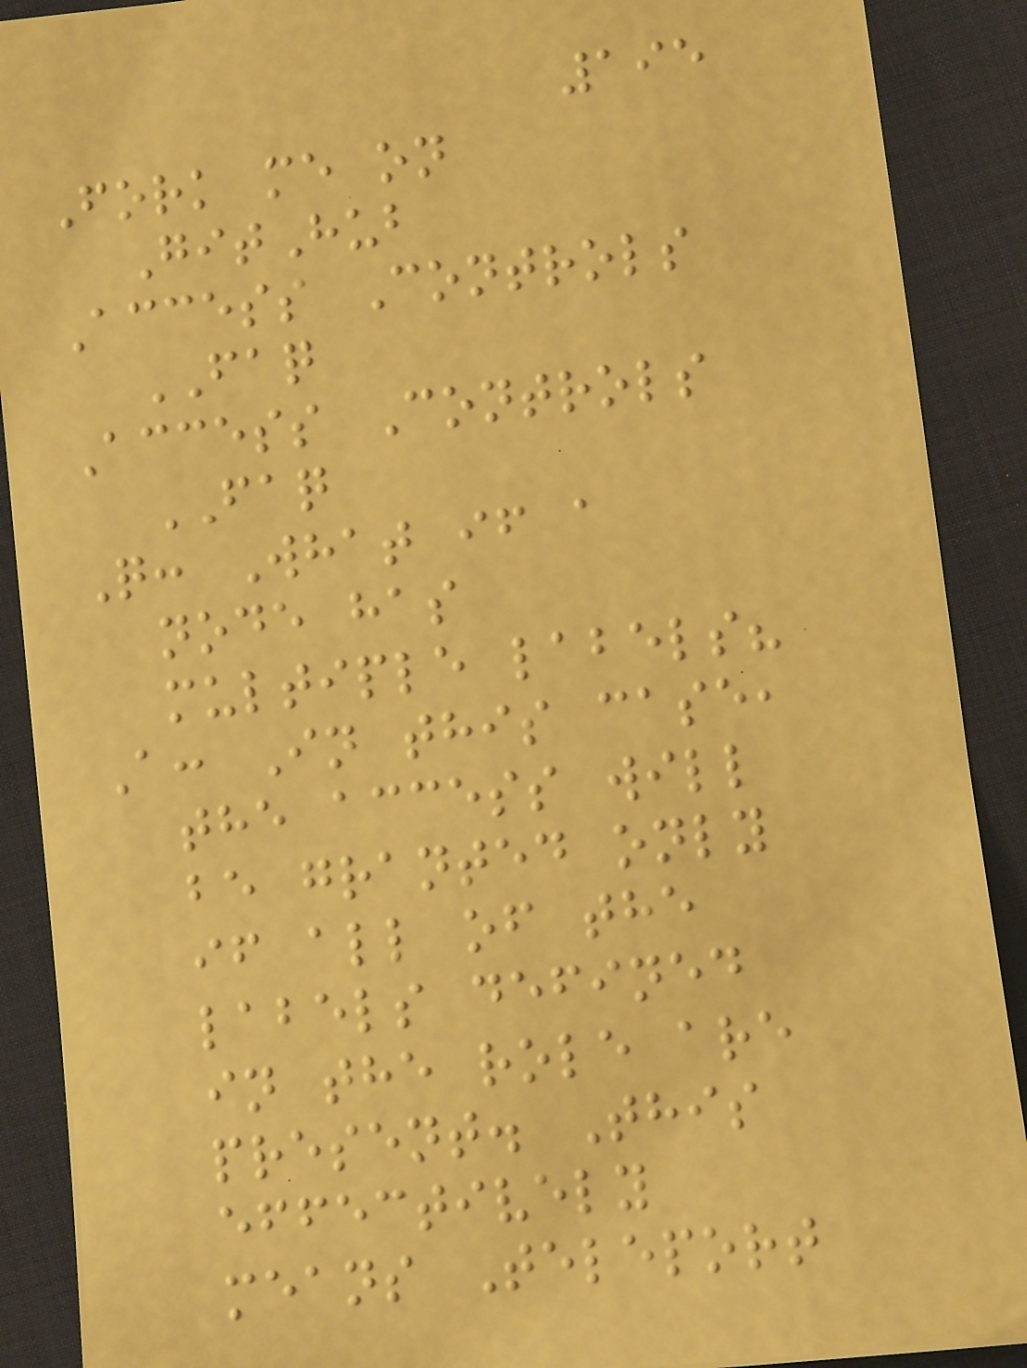195
Fork me on
GitHub
Access Controls
FAQ
Access Controls
FAQ
Q: What if a
node has
multiple labels?
A: In this case,
the access will
be granted only
if all of the
labels defined
in the role are
present. This
effectively
means Teleport
